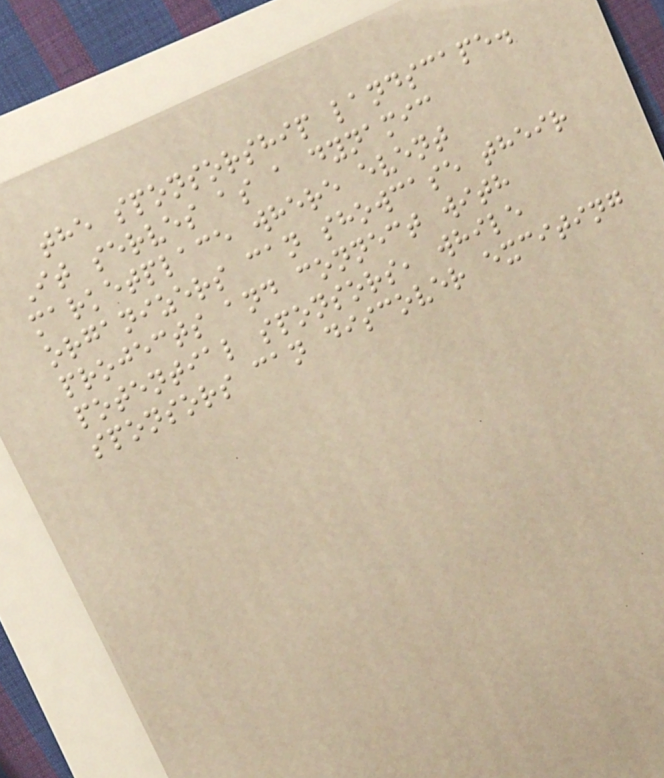the sponsorship landscape.
It serves as a dynamic
marketplace where event
organizers can showcase their
projects and connect with
potential sponsors, while
sponsors can discover exciting
